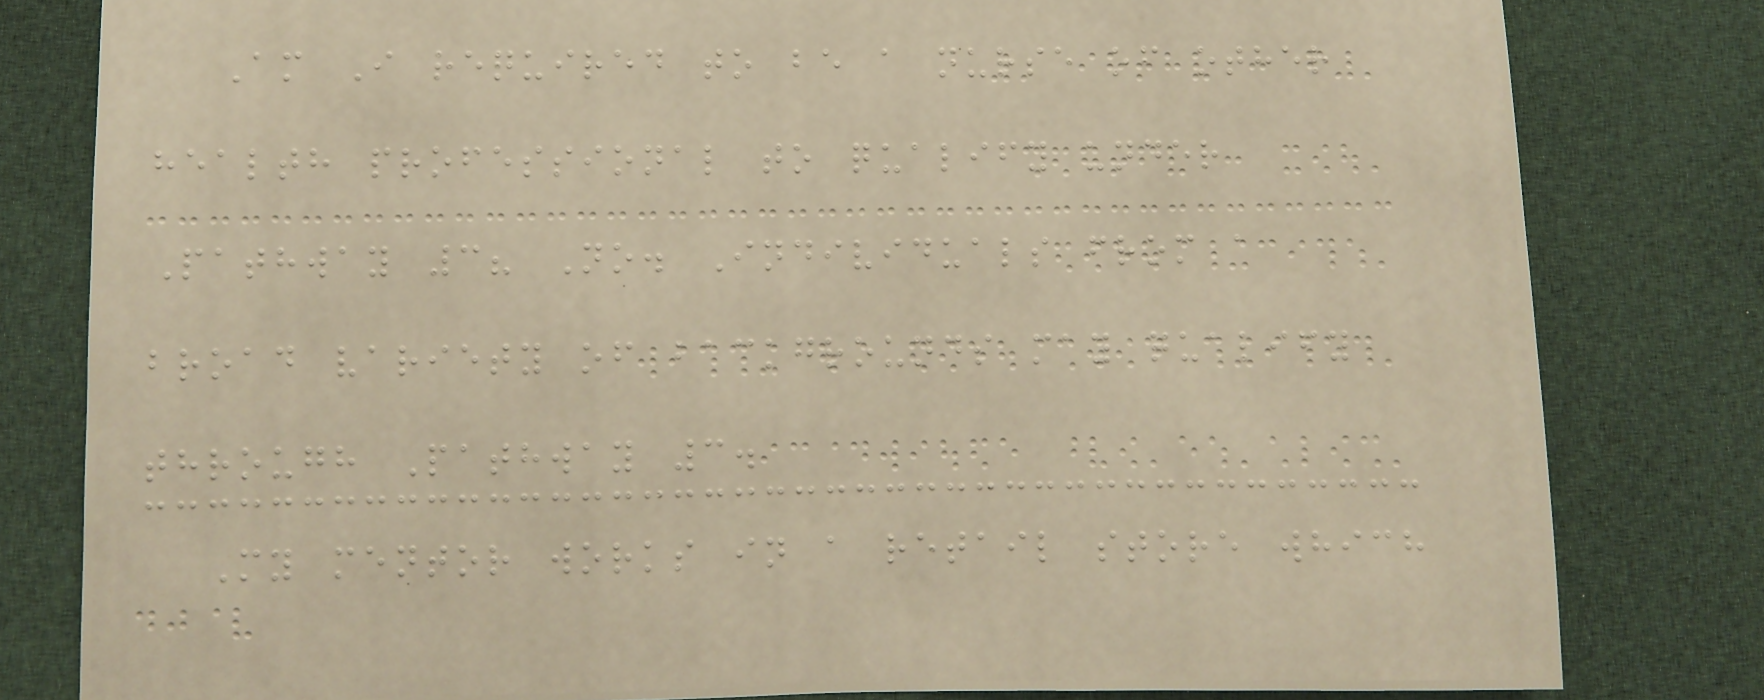Am I required to be a nurse of other
health professional to qualify under
Pathway 3? No. Individuals from a
broad variety of backgrounds may qualify
through Pathway 3.
My mentor works in a retail store which
